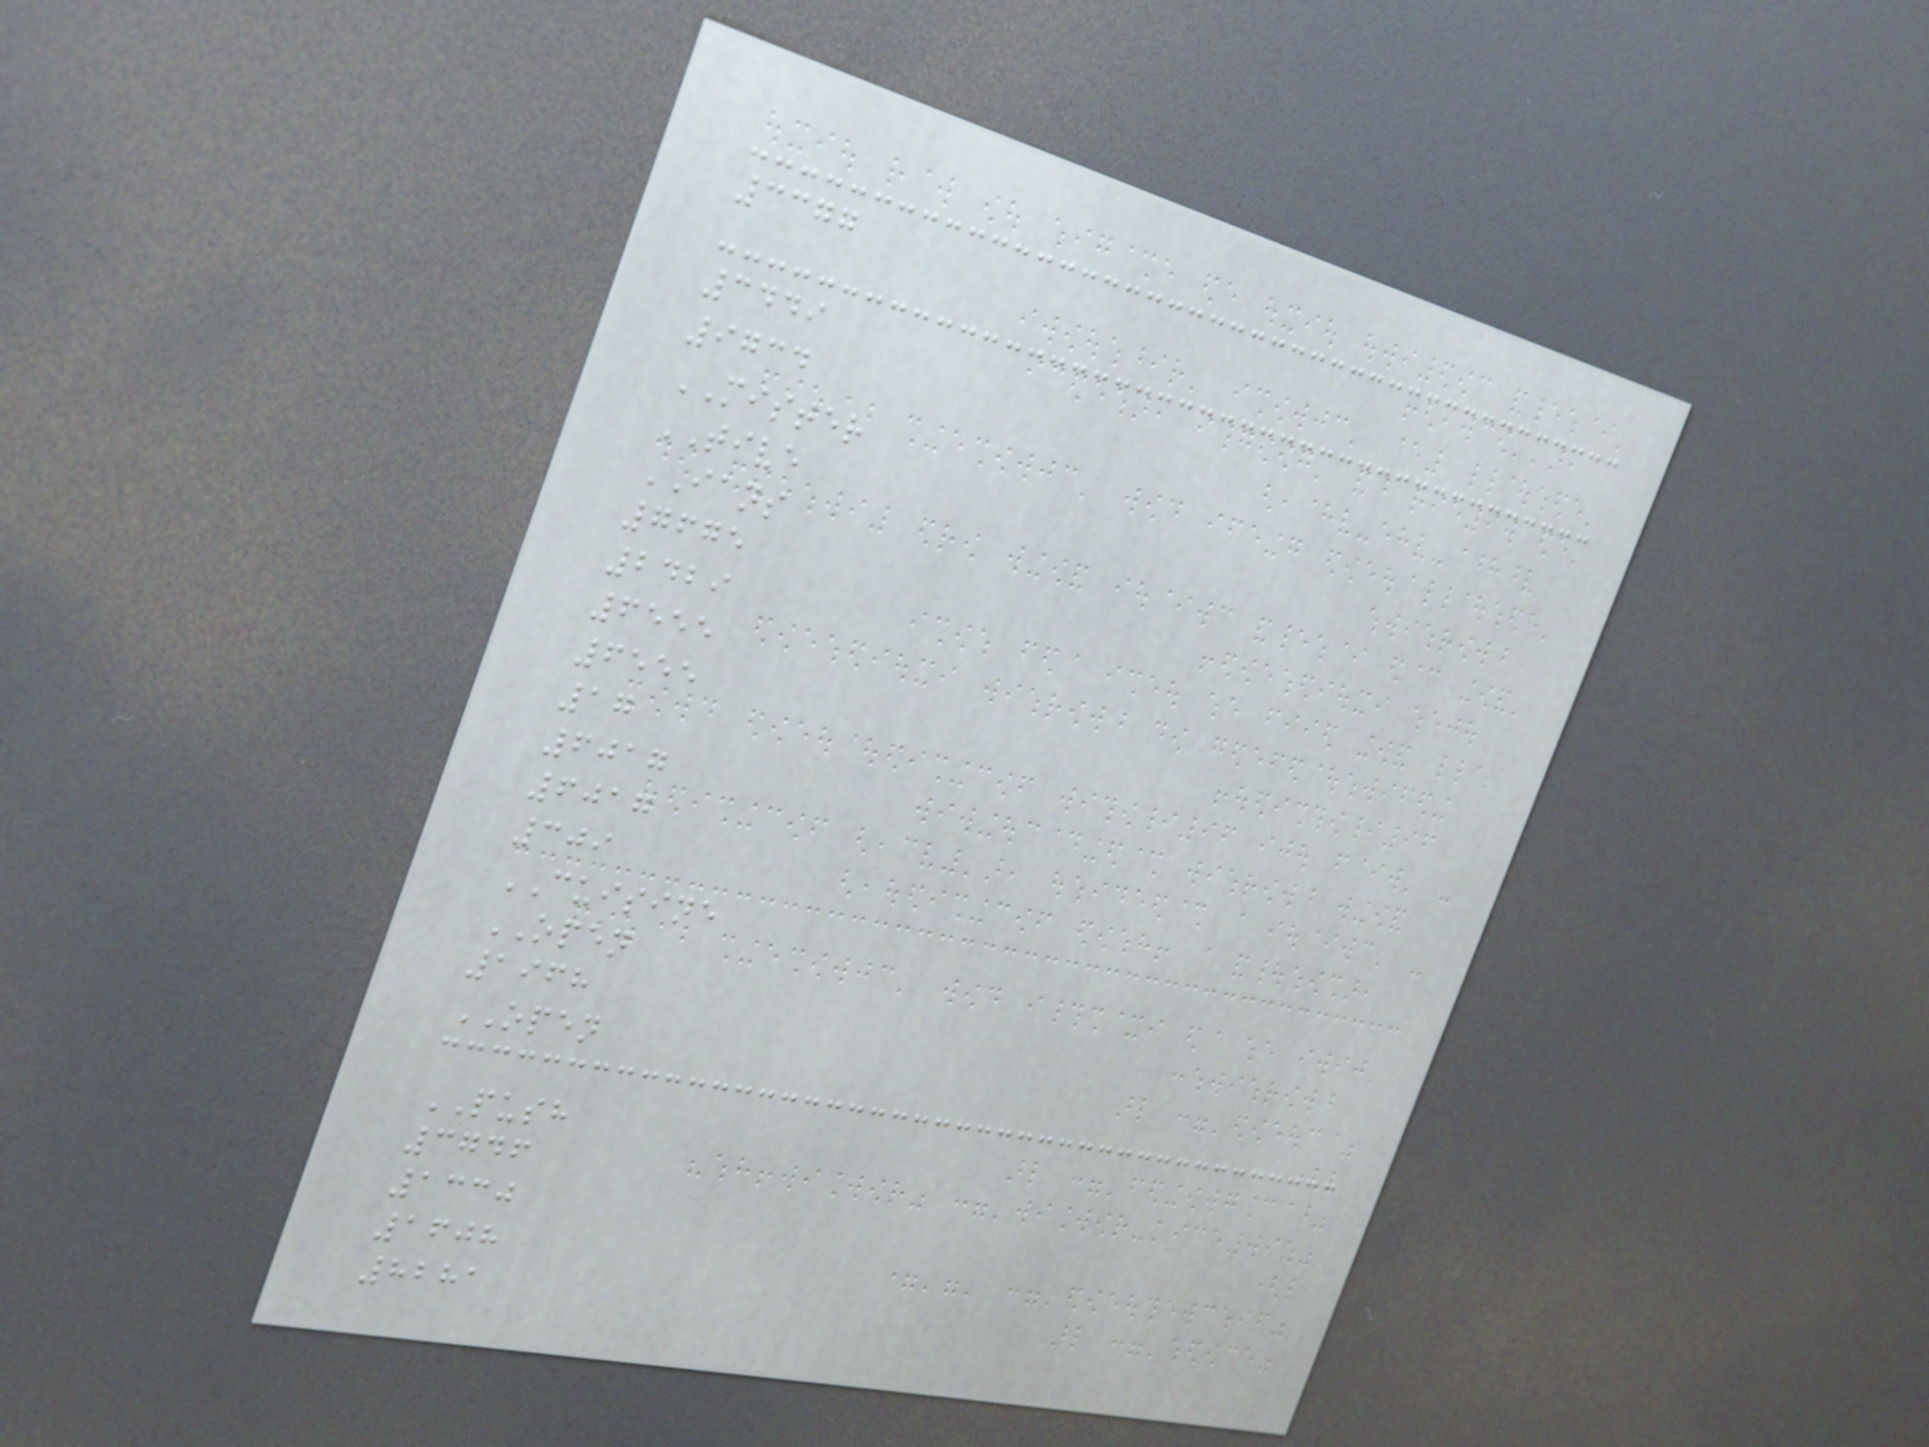3377
3449
9734
MISTER
TIVE
IANS
7675
2429
6555
6555
17
6017
6017
309
CUISINE
OPEN
1968
OPEN
PUSH
3746
1330
1608
8281
